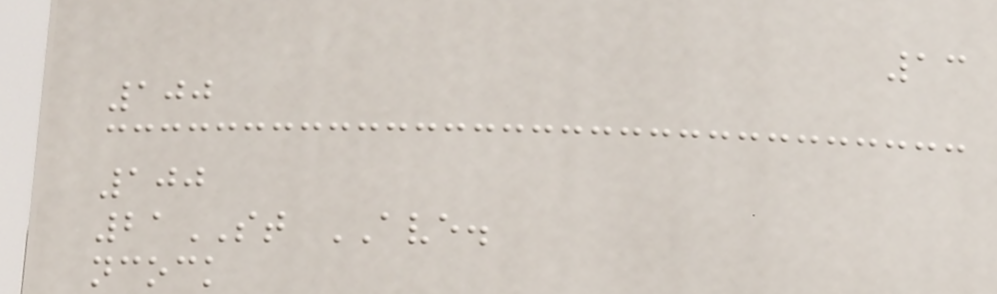13
100
100
21ST AVE.
ncock
